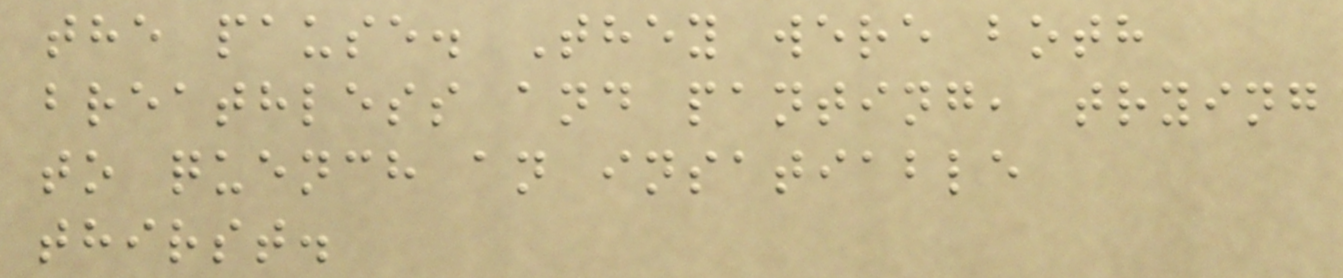the pause. They were both
breathless and panting, trying
to quench an insatiable
thirst.
